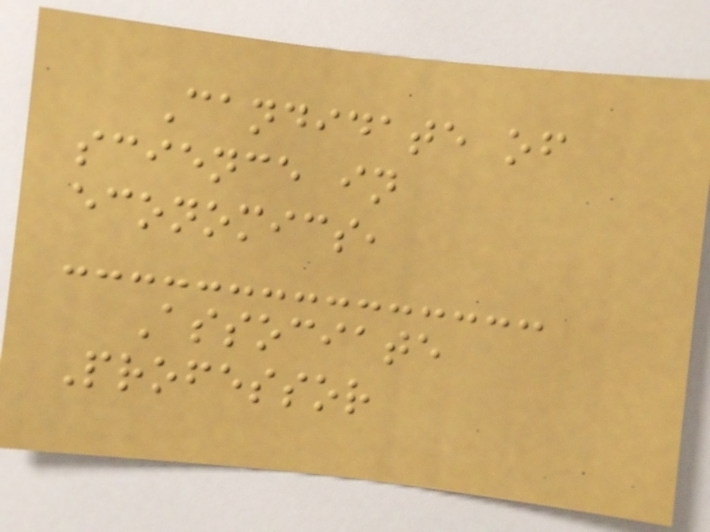Candidate of
science in
economics,
Associate
Professor
